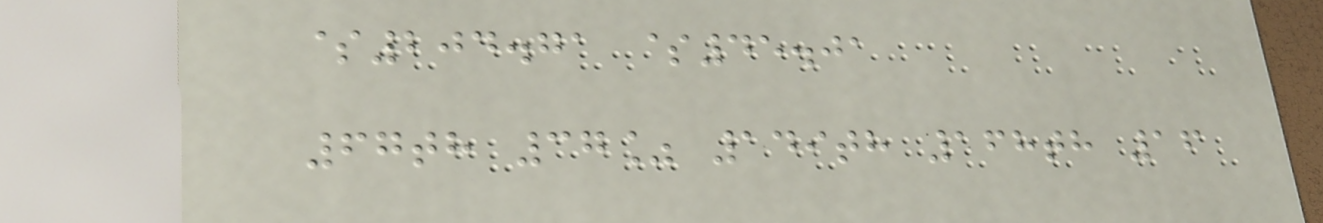$204.71 $45.01
67th 37% 149th 168th 16
